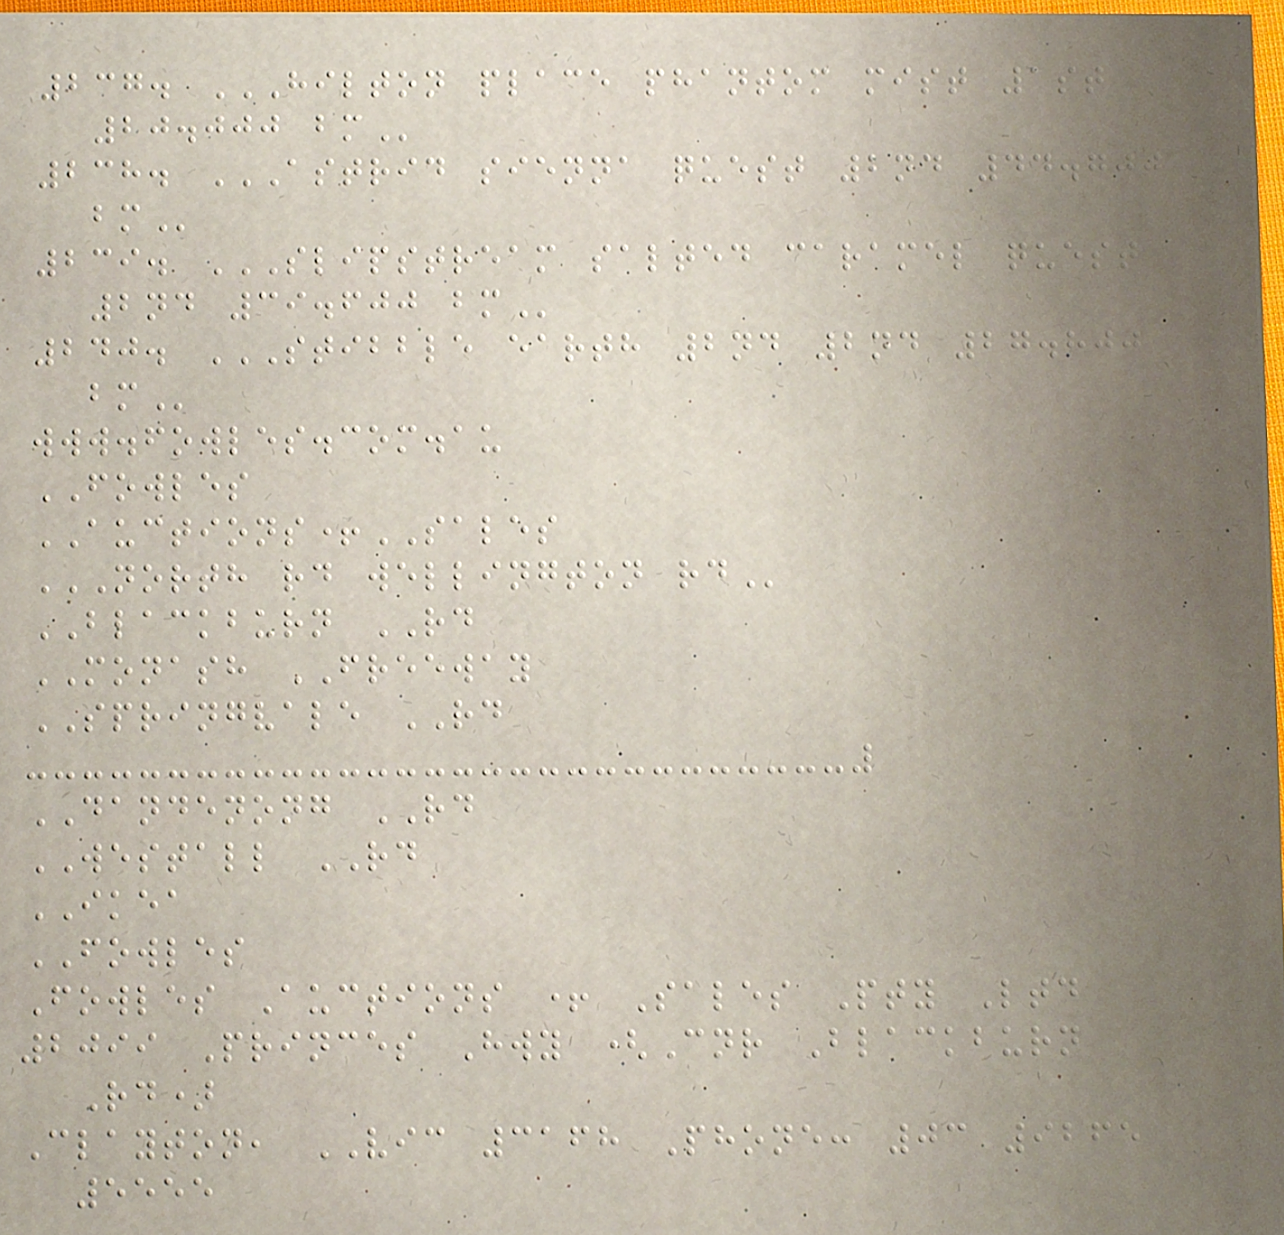237. HILTON PLACE PHANTOM MIST 1ST
20.000 BM
238. ASTRID SIENNA QUEST 2ND 44.700
BM
239. SLIPSTREAM SALTED CARAMEL QUEST
2ND 39.600 BM
240. STIBBLE EARTH 2ND 2ND 27.800
BM
www.fowles.com.au
FOWLES
AUCTIONS+SALES
NORTH RD WELLINGTON RD
BLACKBURN RD
MONASH FREEWAY
SPRINGVALE RD
DANDENONG RD
WESTALL RD
IKEA
FOWLES
Fowles Auctions + Sales Pty Ltd
2099 Princes Hwy (Cnr Blackburn
Rd)
Clayton, VIC 3168 Phone: 03 9265
5555
